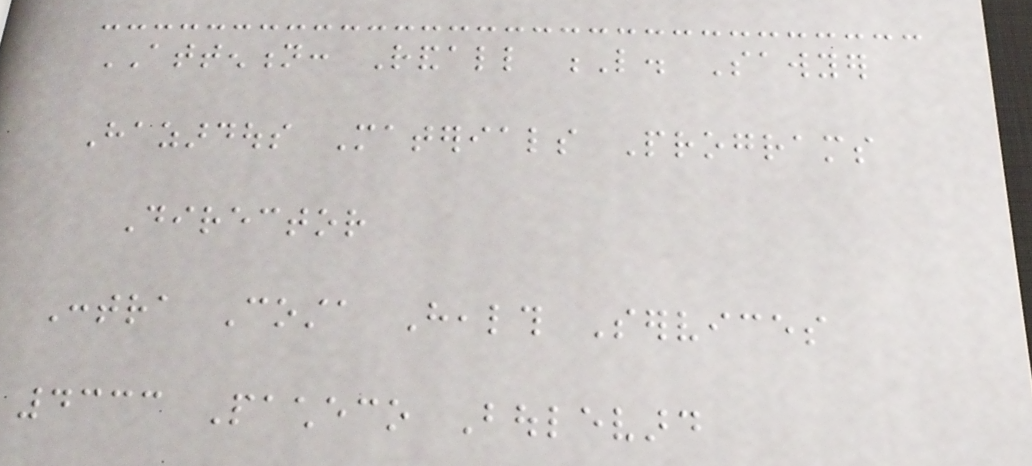ATTENTION: Randall L. Sawyer
Hazardous Materials Programs
Director
Contra Costa Health Services
4333 Pacheco Boulevard
